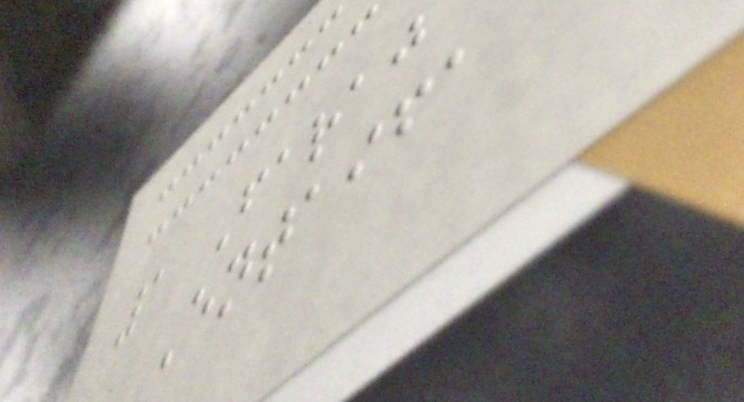1 Faraj
Entaifa
